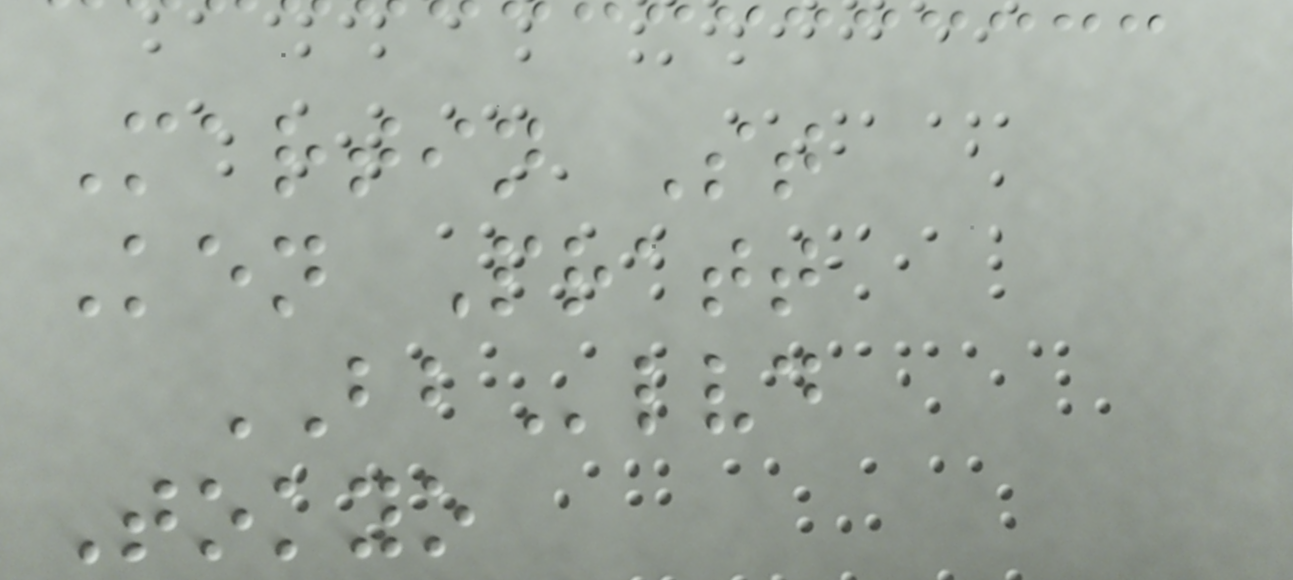Martin St
Ken Pratt
BBlvd
Tokyo
